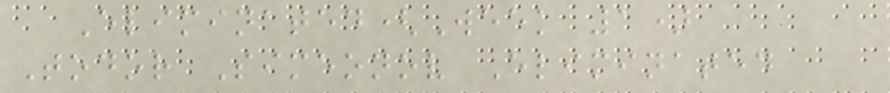Eliminated(Week 1)
Todor Simeonov Eliminated
